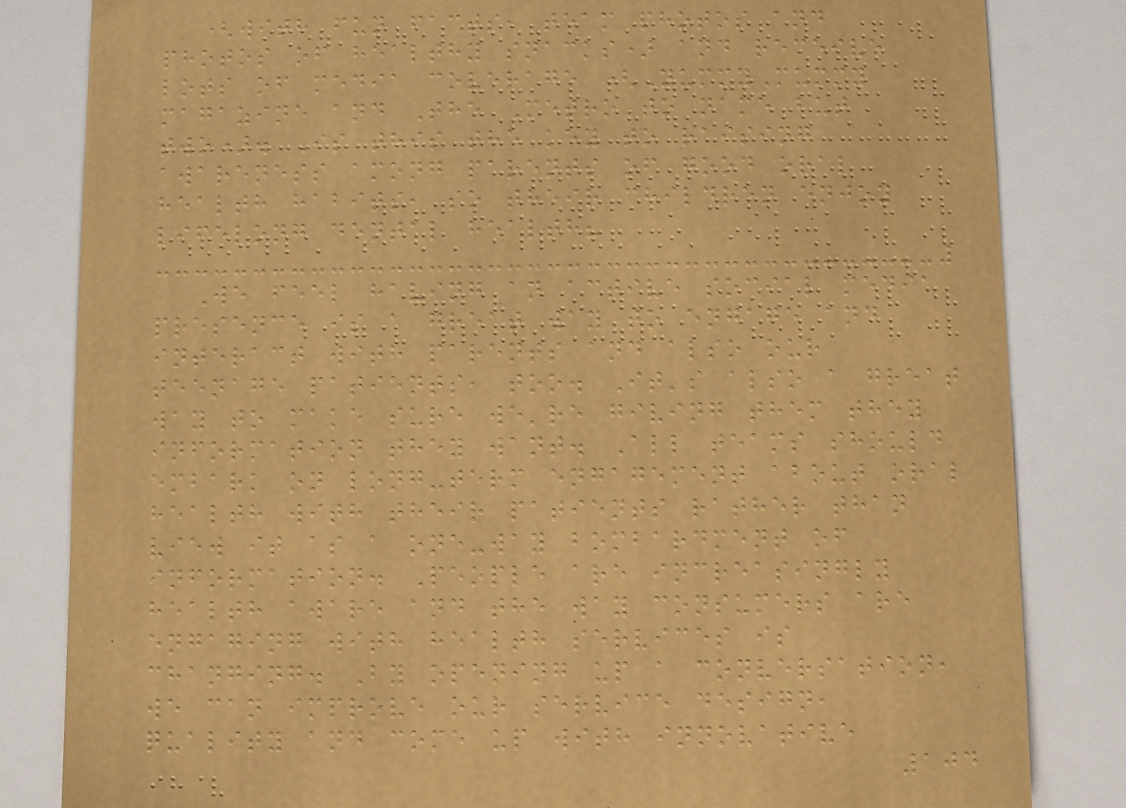(with fun facts, team photos and
photos of healthy snacks) and receive
lots of media coverage (YummyMummy
magazine and The Metro to name but
two). Is this the key to raising
awareness among parents of good oral
health habits, so their children enjoy
lifelong dental health?
We feel having an active social media
presence is a great way to engage and
interact with parents and also our
teenage patients, too. It's also a great
way to make sure we're giving them they
information they want. All teams should
embark on long-term engagement about oral
health with their patients rather than
view it as a one-way bombardment of
information. People are increasingly
health aware and the way consumers are
engaging with health services is
changing. By opening up a conversation,
we can improve our service design,
quality and come up with innovative
104
